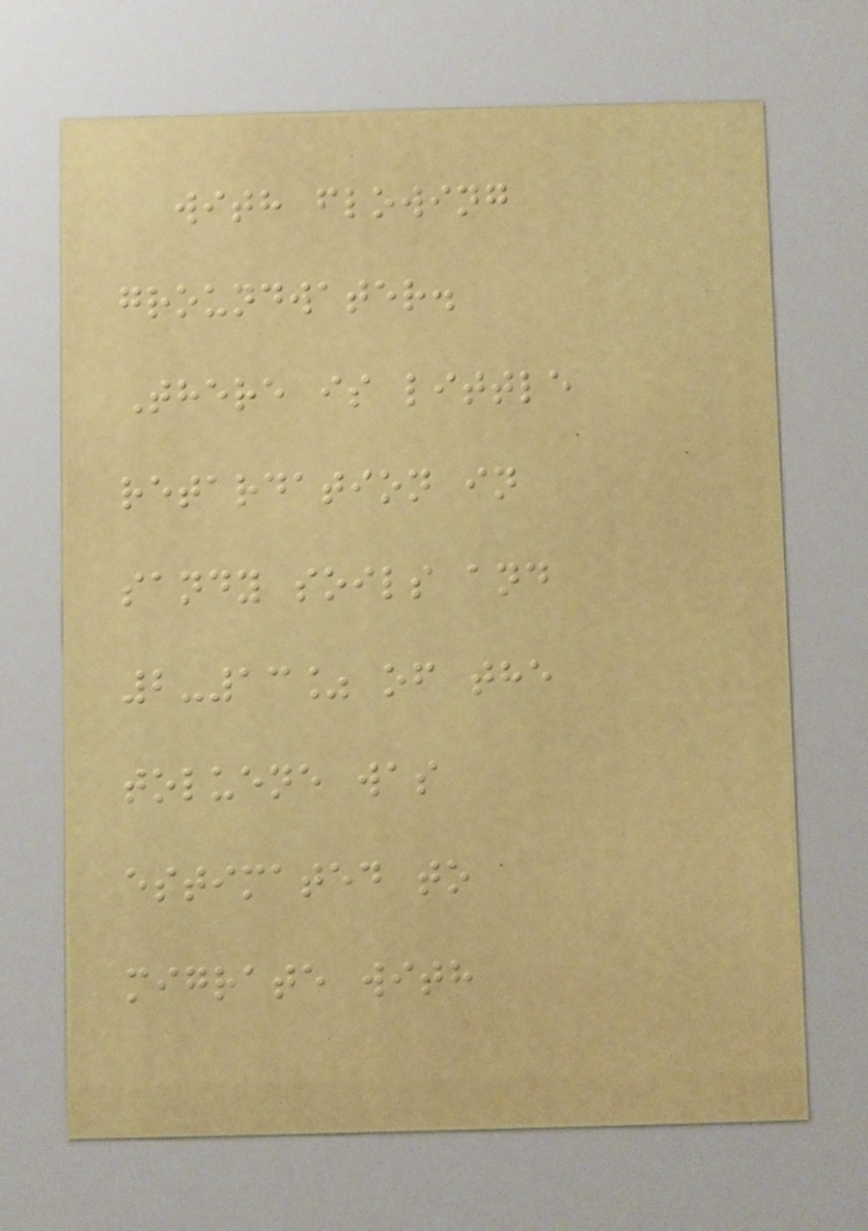with flowing
groundwater.
There is little
retardation in
sandy soils and
2-13% of the
toluene was
estimated to
migrate with
